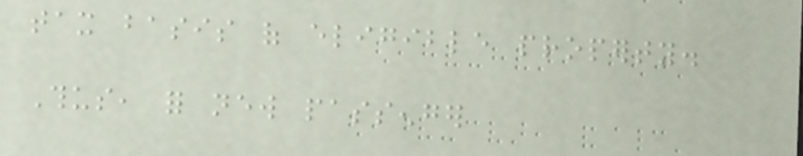tax basis of eligible property.
Thus, for new passenger
